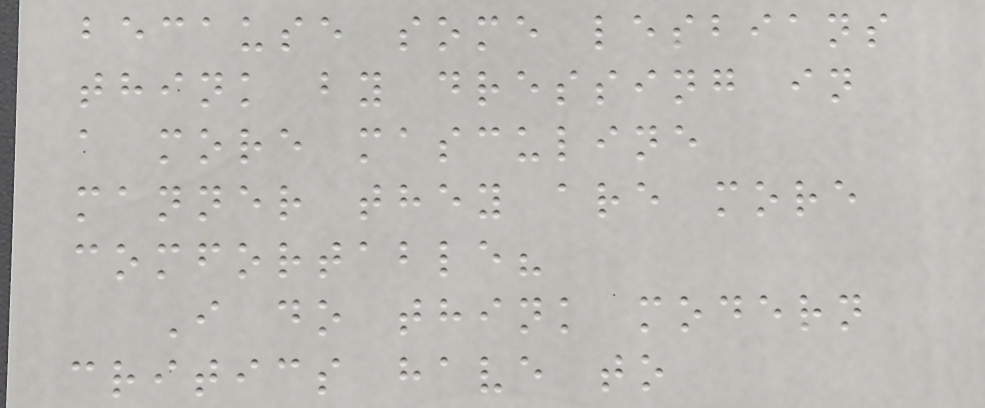because some lesbians
think by dressing in
a more masculine
manner they are more
comfortable?
I do think modern
critics have to
